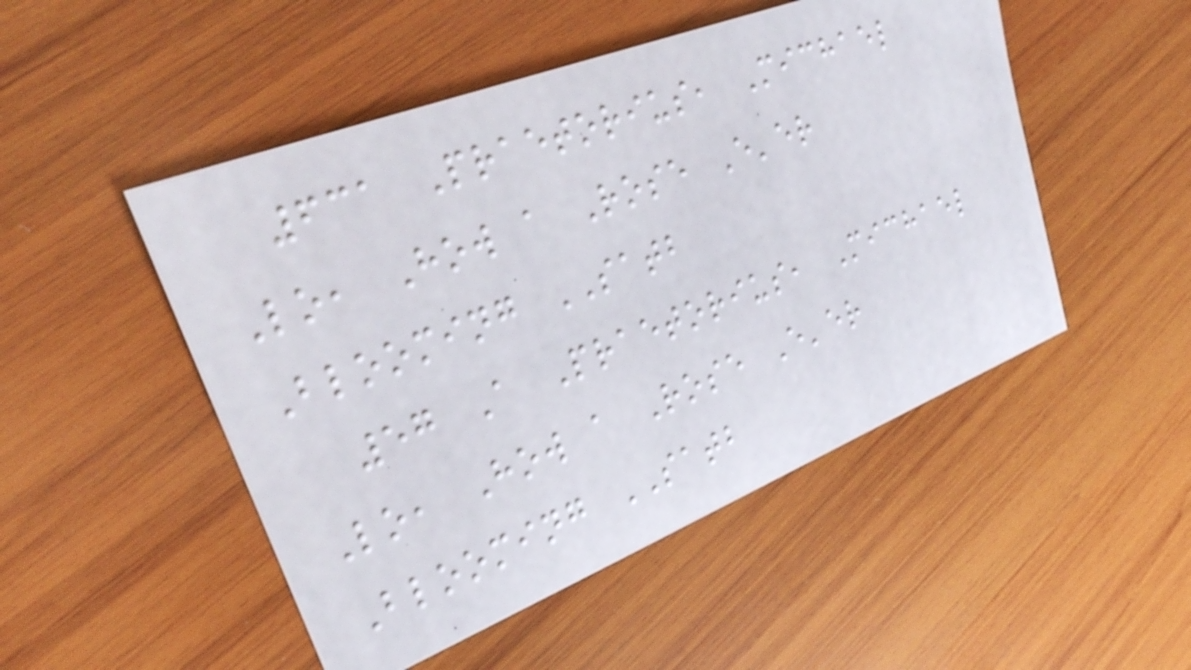631 Praetorius, Michael
Lo, How a Rose E'er
Blooming SATB
57 A Praetorius, Michael
Lo, How a Rose E'er
Blooming SATB
